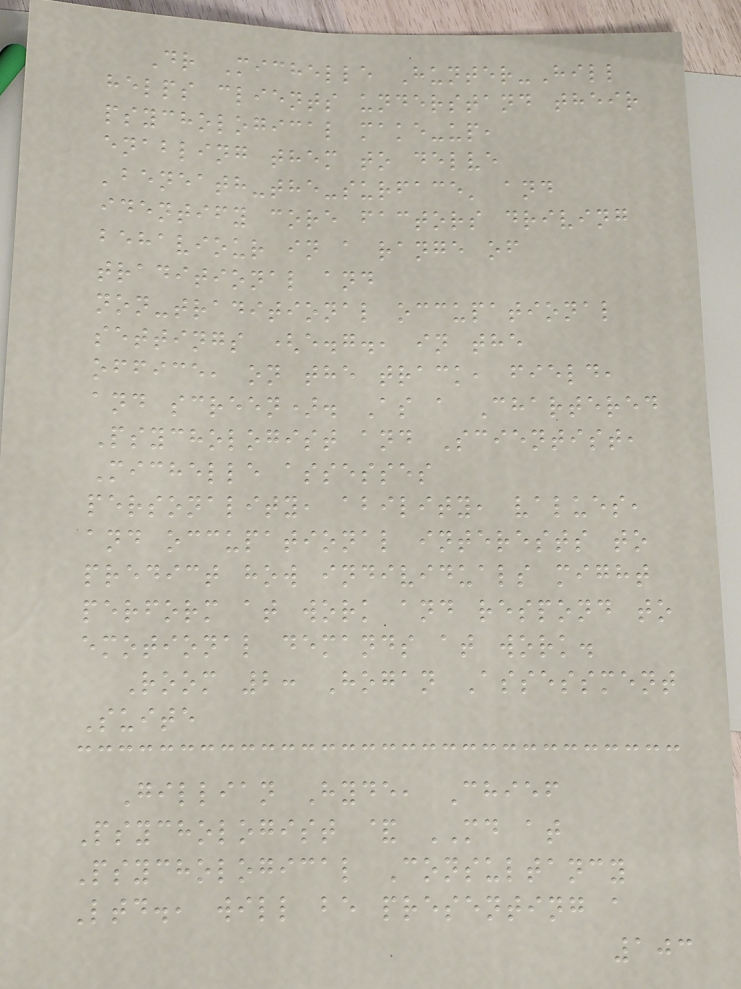Dr Michelle Hunter-Hill
helps clients understand their
psychological make-up,
enabling them to delve
'beneath-the-surface' and
identify core factors driving
behaviour in a range of
traditional and
non-traditional occupational
settings (e.g., in the
office, on the track, field,
and screen). As a Chartered
Psychologist and Scientist,
Michelle assesses
personality, ability, values,
and occupational interests to
predict how individuals might
perform at work and respond to
emotional demands at work.
Room 2: Hogan Assessment
Suite
Gillian Hyde, Chief
Psychologist & MD at
Psychological Consultancy
Ltd., will be presenting a
103
